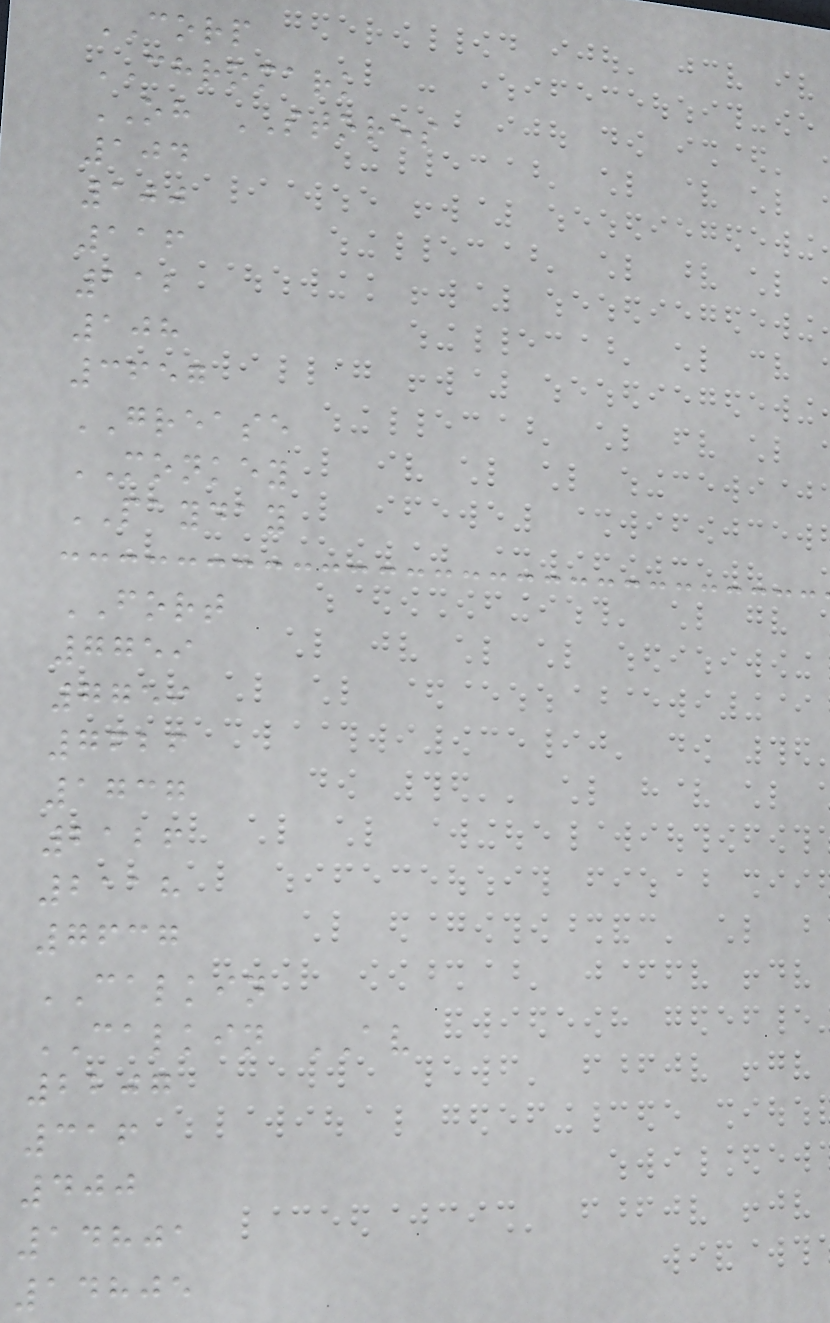CORP
CHROMARK
OH STORES
104
100
116
112
108
3657
GREASE
MONKEY
PAYDAY
FORT
7759
7759
7626
1737
2126
2118
7637
CALKIN
CALKIN AV
2207
316
400
14801
14805
